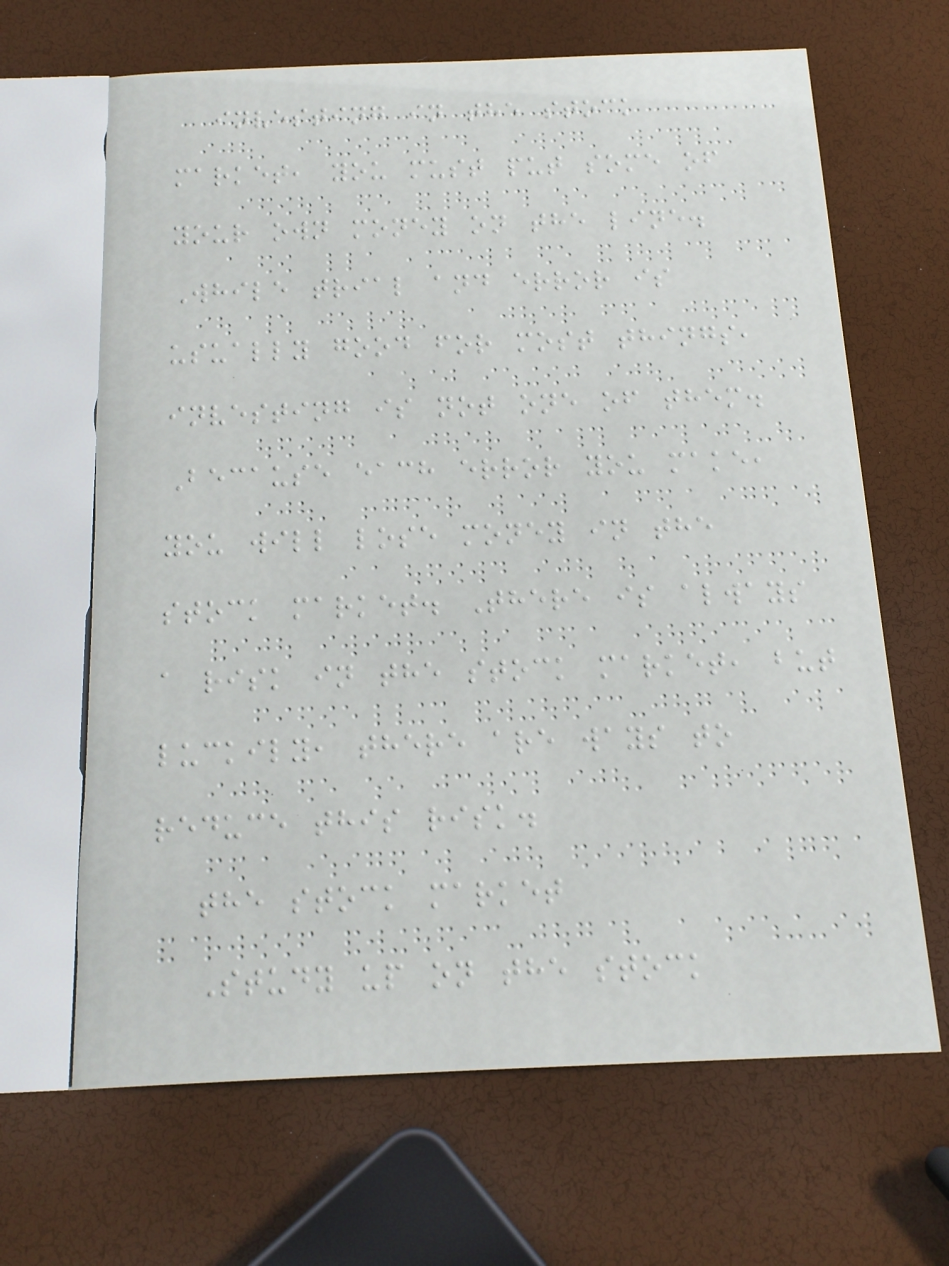investing in the stock
market, you must put some of
your own money on the line.
While trial and error is
usually good for most things,
investing is not one of them.
Because each error you make,
you will lose money in the
stock market. There is always
a risk in the stock market, but
luckily, there are ways to
reduce this risk.
the stock market
Study up on the stock
